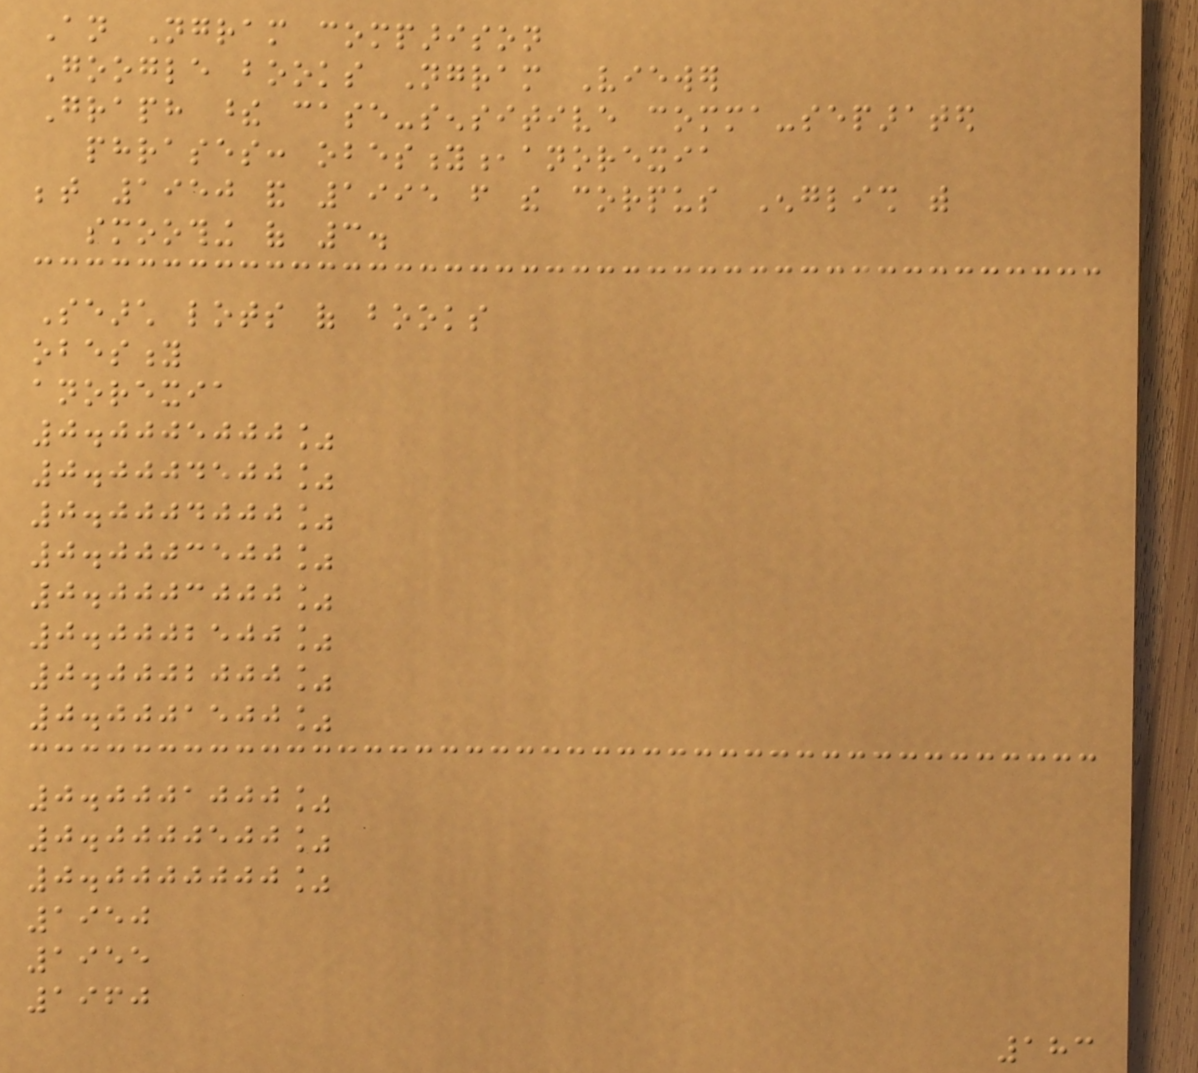An Ngram comparison
Google books Ngram Viewer
Graph these case-sensitive comma-separated
phrases: obesity,anorexia
between 1950 and 1995 from the corpus English with
smoothing of 3.
Search lots of books
obesity
anorexia
0.0005000%
0.0004500%
0.0004000%
0.0003500%
0.0003000%
0.0002500%
0.0002000%
0.0001500%
0.0001000%
0.0000500%
0.0000000%
1950
1955
1960
183
